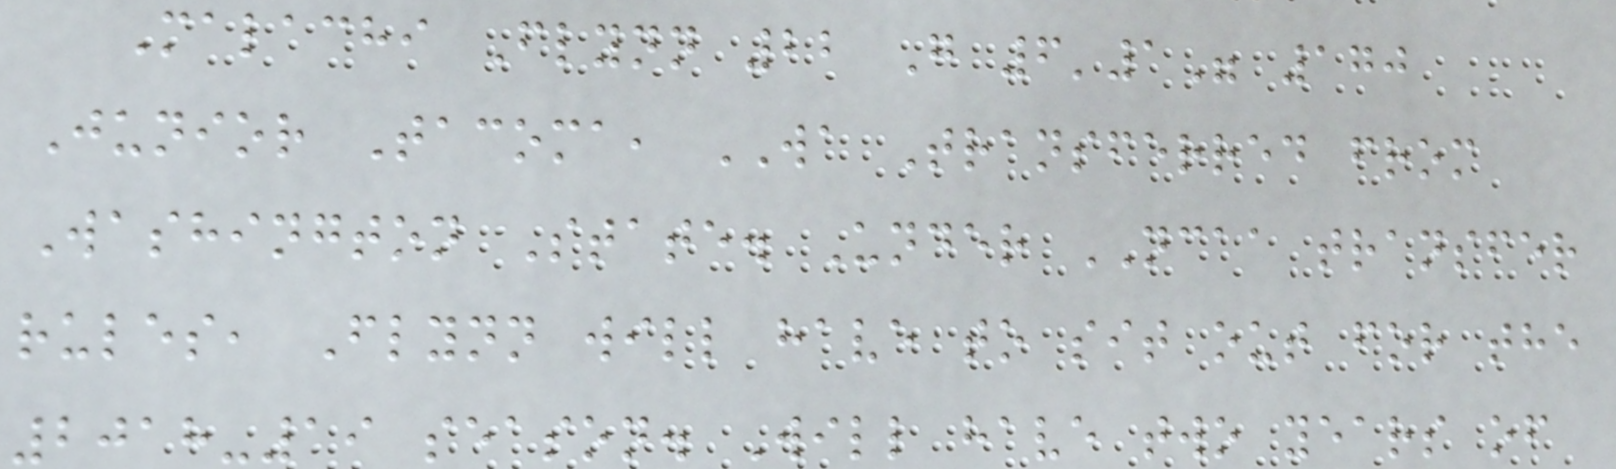Malachi Flynn 22 G 6'1" 170
Junior Tacoma, WA Transferred from
Washington State. Under NCAA transfer
rules, Flynn will have to sit out for the
2018-19 season. Will have two years of
